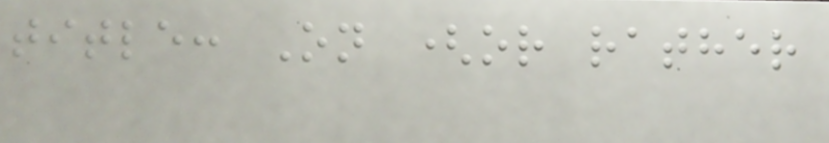title: On (or rather
